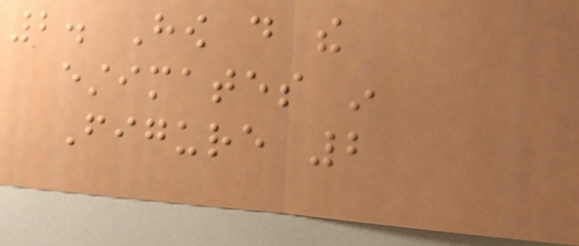2. How do the
estimates in
Figure 2
